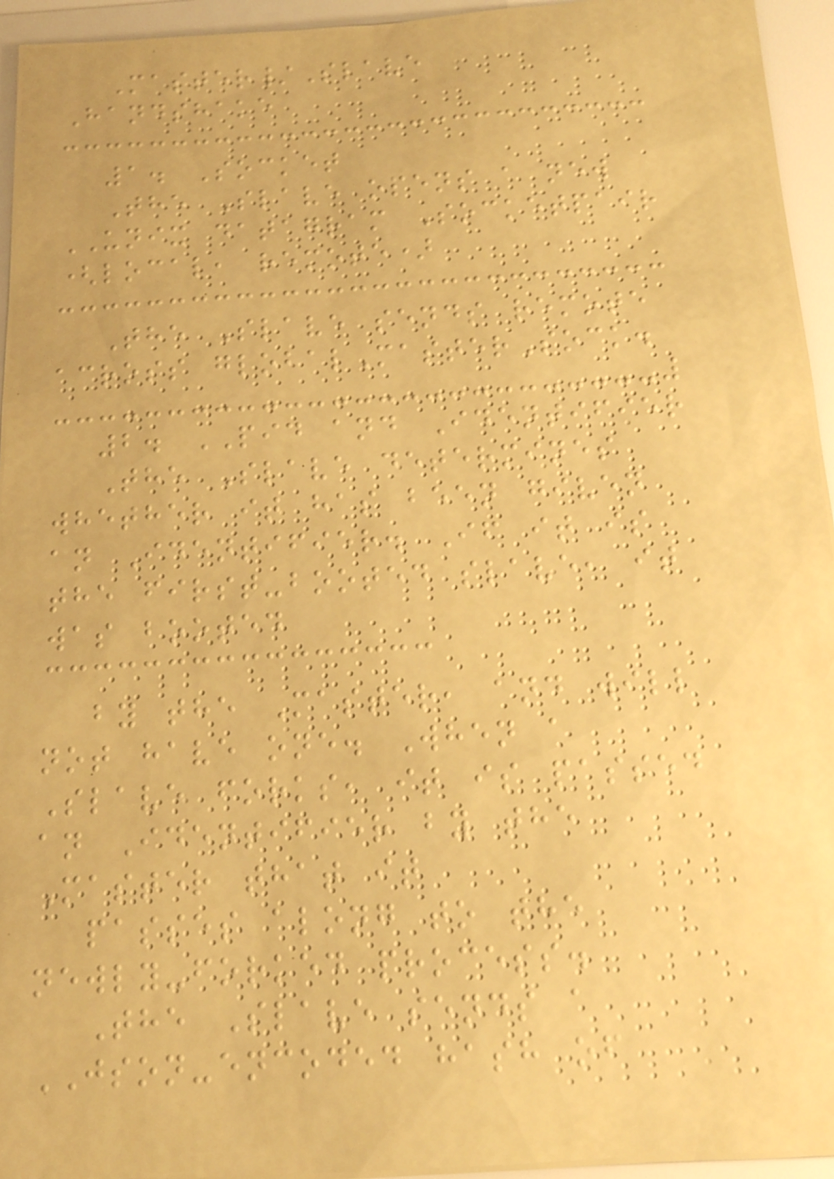Master/Slave
Handshake
1. Socket
The Slave opens a new
UNIX datagram Socketpair
(local, remote)
The Slave sends remote
across globalMasterSock.
2. PID and Identifier
The Slave determines
whether it has been given
an Identifier. If it is
the first-booted slave, it
was booted
by the Master, and will
not have one. When a
Slave forks, it is passed
an Identifier by the
Master that it
passes along to the
newly-forked process.
The Slave sends a
JSON-encoded hash of
